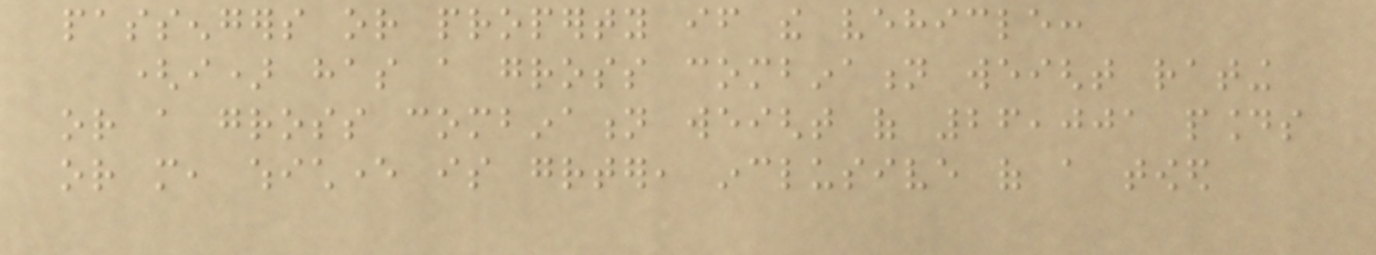passengers or property if the vehicle:
(i) has a gross combination weight rating
or a gross combination weight of 26,001 pounds
or more, whichever is greater, inclusive of a towed
